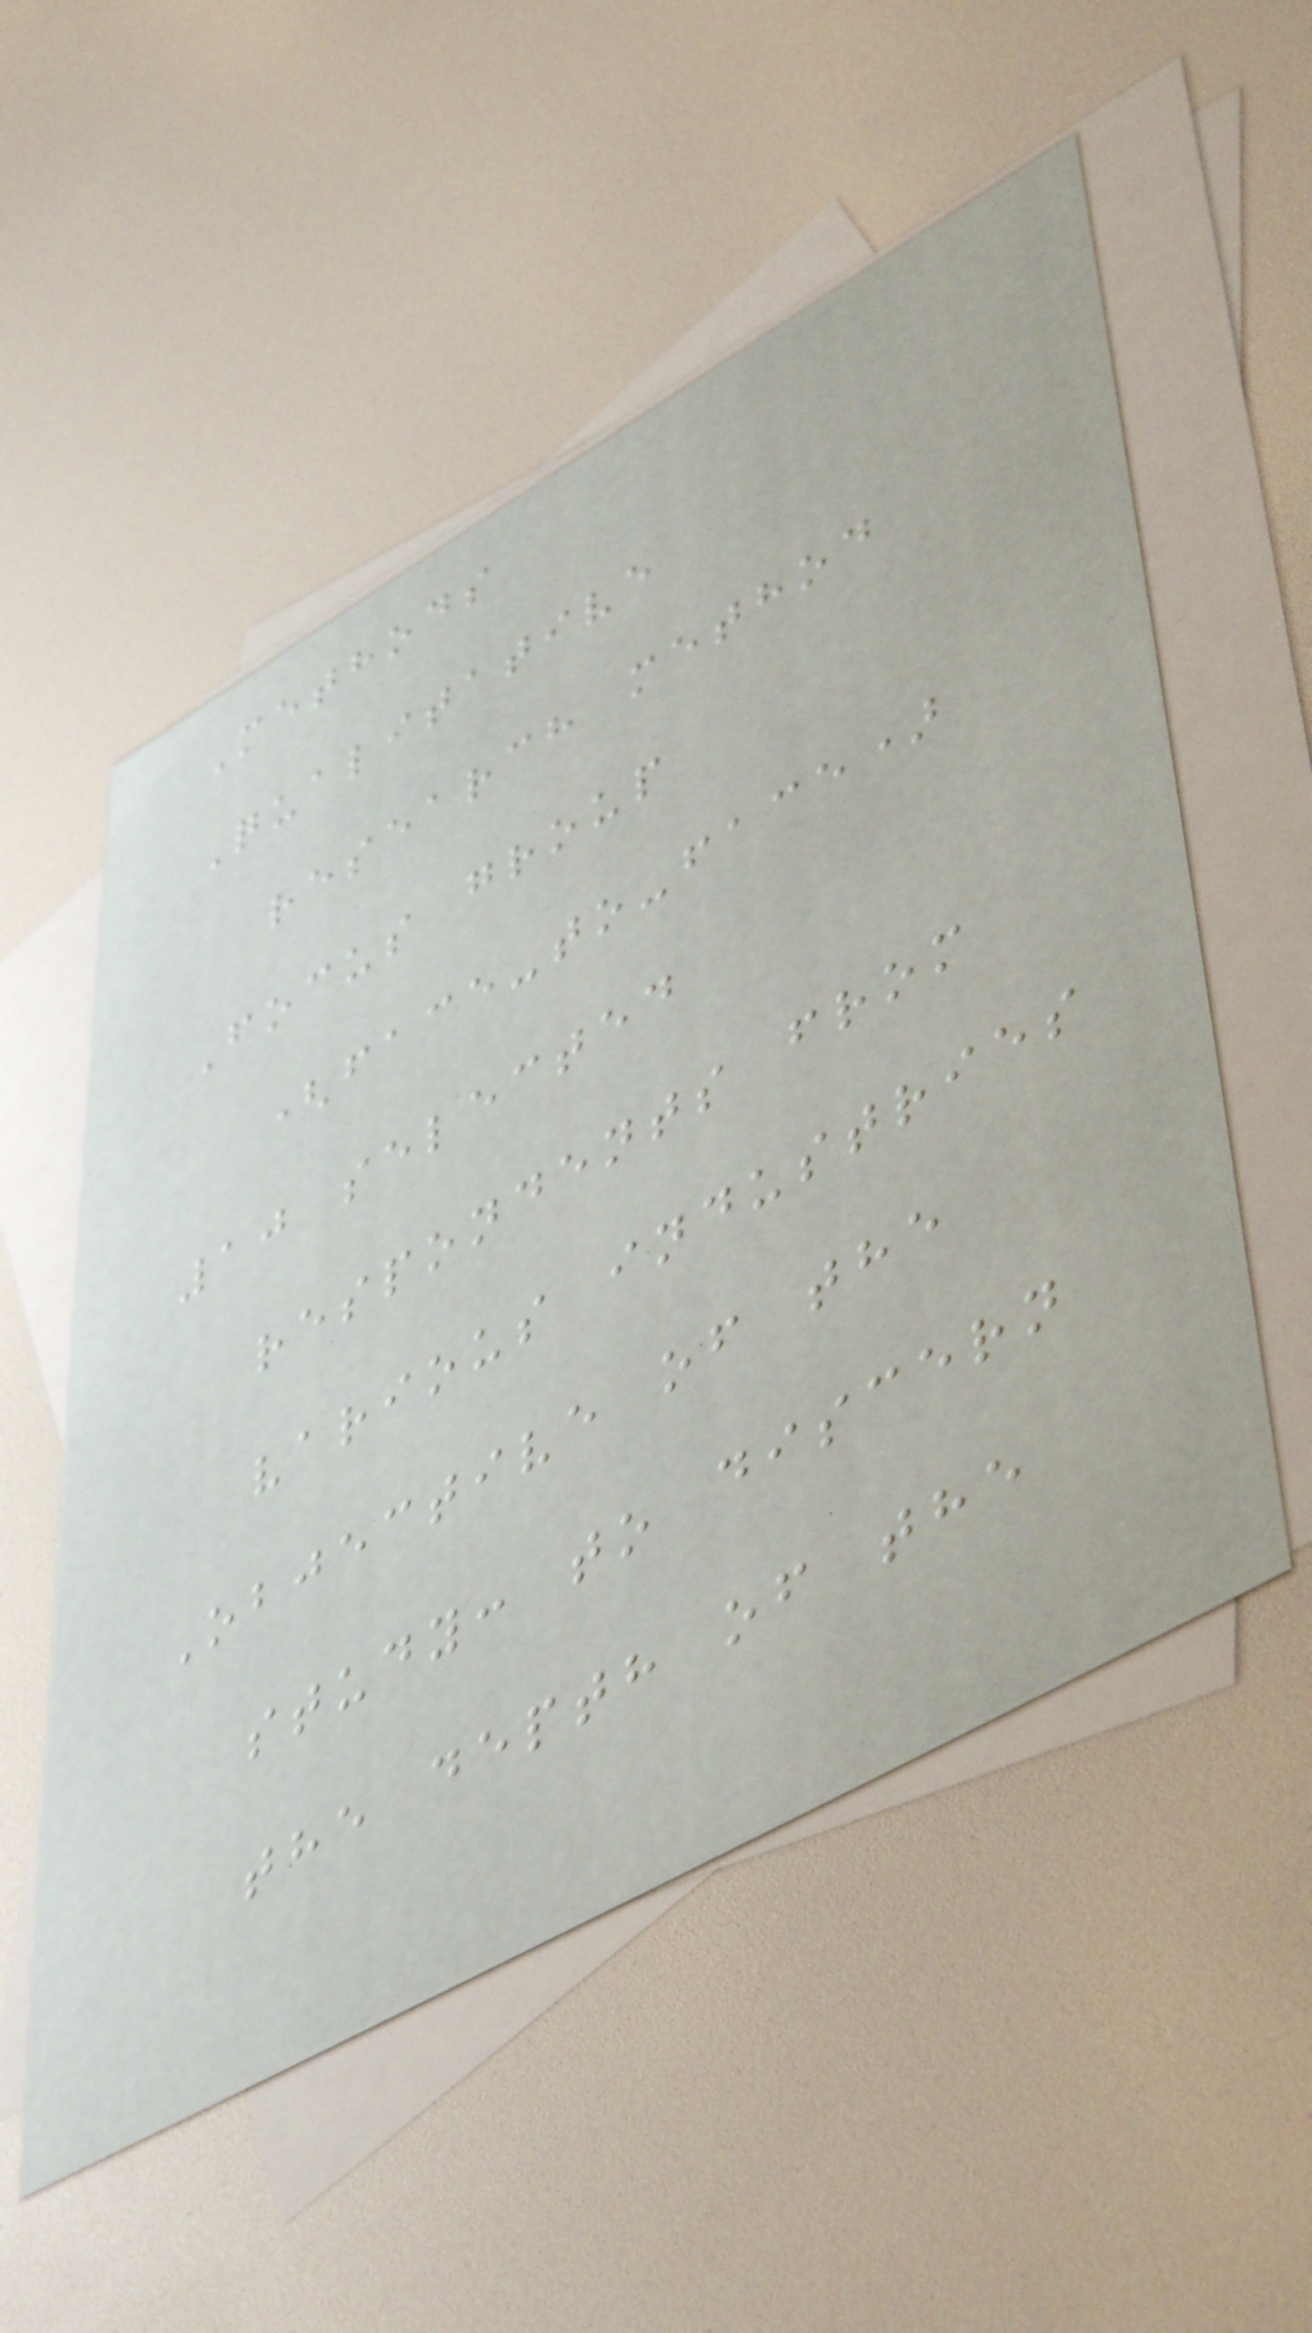Methods
Qualitative
research method
Focus group
(face-to-face)
10 selected
respondents from
various industries
Objective of the
study: to discern
the depth of the
